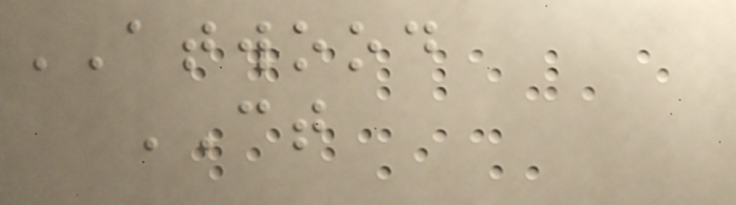ATWOOD
CT
